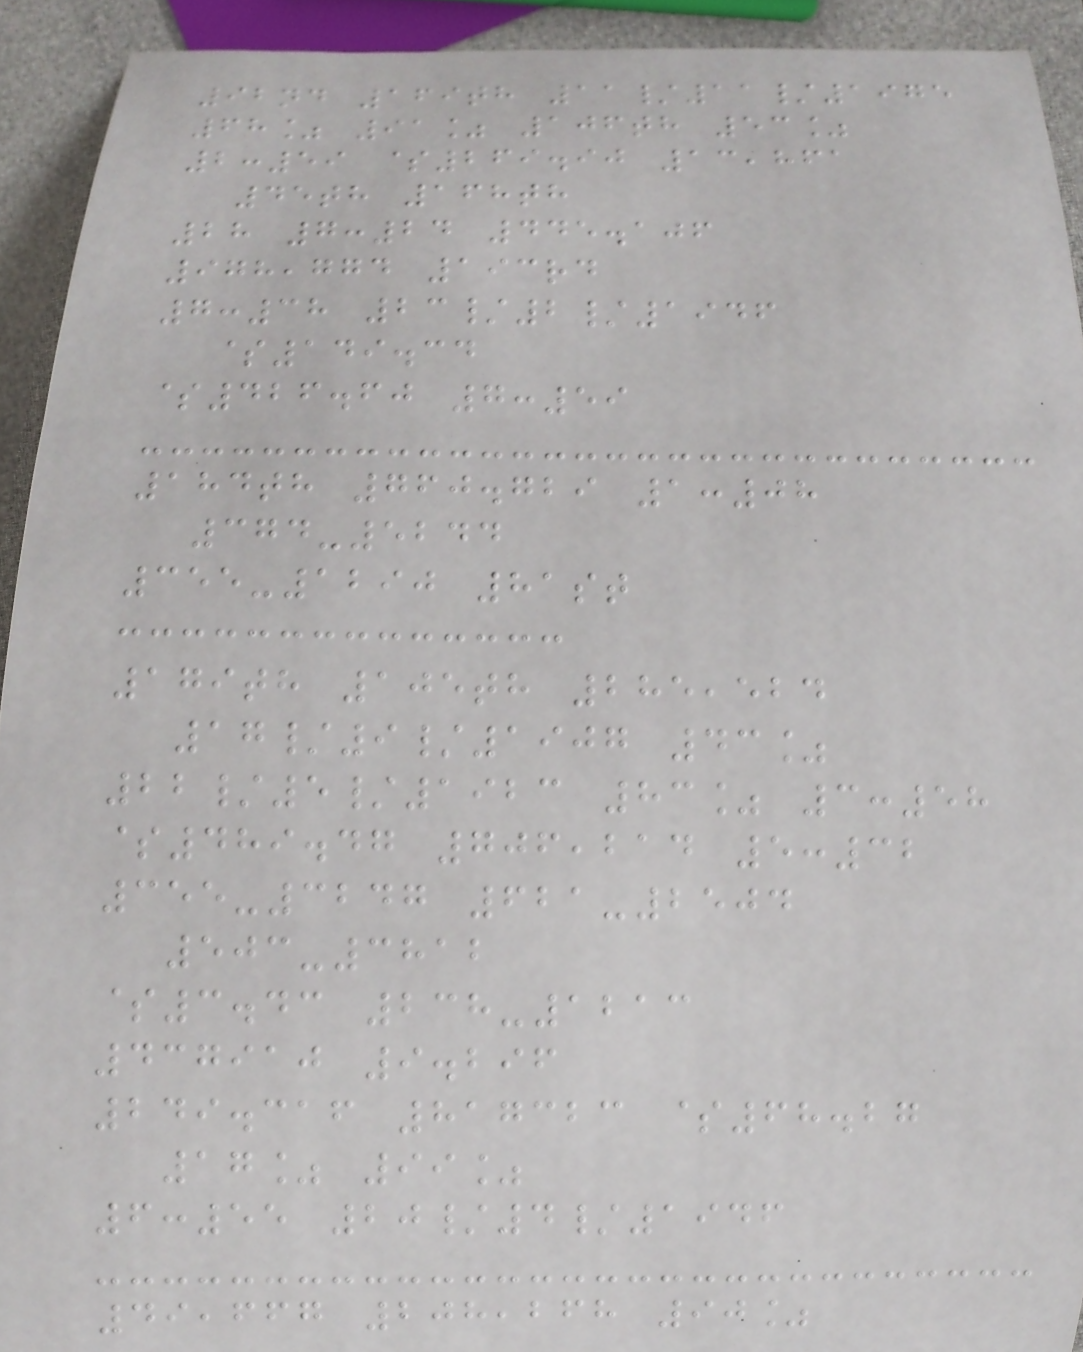92nd 169th 11/11/1975
68% 91% 106th 53%
2:59 $269.90 13,861
45th 168th
28 7:24 445.106
978,774 193rd
7:38 23/2/1946
$149.34
$426.60 7:59
184th 760.729 1:08
374-5244
355-1290 81st
179th 105th 285,524
17/9/1907 43%
22/5/1923 83% 3:58
$489.47 706,214 5:32
355-3247 621-2504
503-3812
$3.43 238-1213
437910 9.296
249.316 817323 $68.27
17% 99%
6:55 20/4/1946
49,667 208,268 90%
